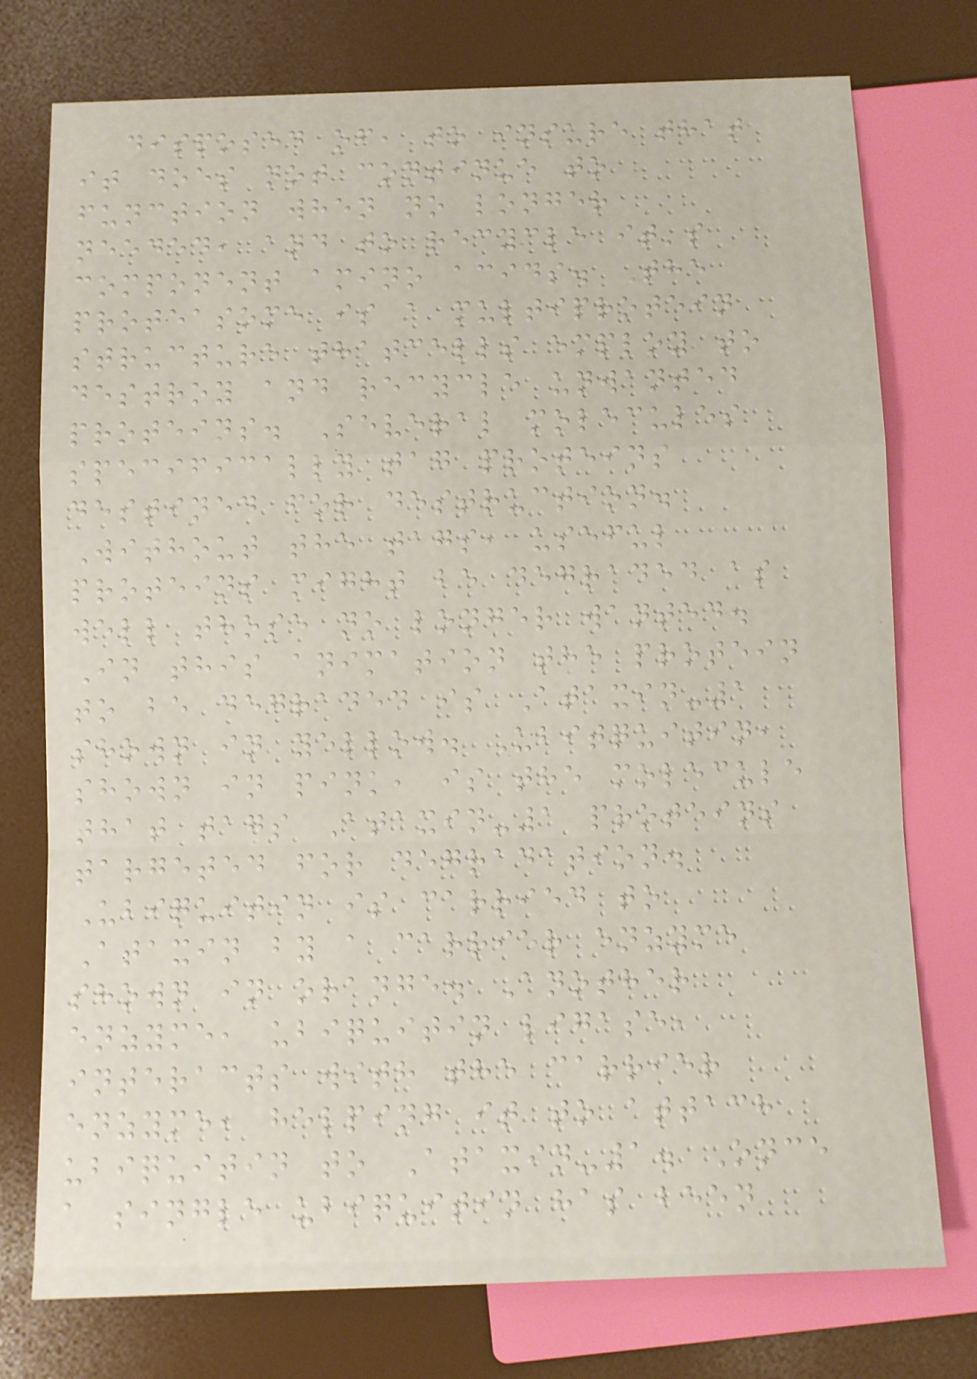disposed of, to insure that
it does not continue to
function when no longer
needed, and to recycle it's
component amino acids. The
proteasome is a multiprotein
structure thatcells employ to
destroy and recycle unwanted
proteins. Several molecules
specifically tag proteins
destined for destruction.
Without the tags, useful
proteins might be degraded as
well those no longer wanted.
In this animation the protein
to be degraded is Ataxin-1
shown in yellow. Ubitquitin,
shown in pink, is the molecule
that tags Ataxin-1 proteins
targeted for degradation.
Ubiquitin is carried to
Ataxin by a carrier enzyme
shown in orange. Another
enzyme, ubiquitin ligase,
interacts with the carrier
enzyme, helping it to attach
ubiquitin to Ataxin-1. Once
a single ubiquitin has been
